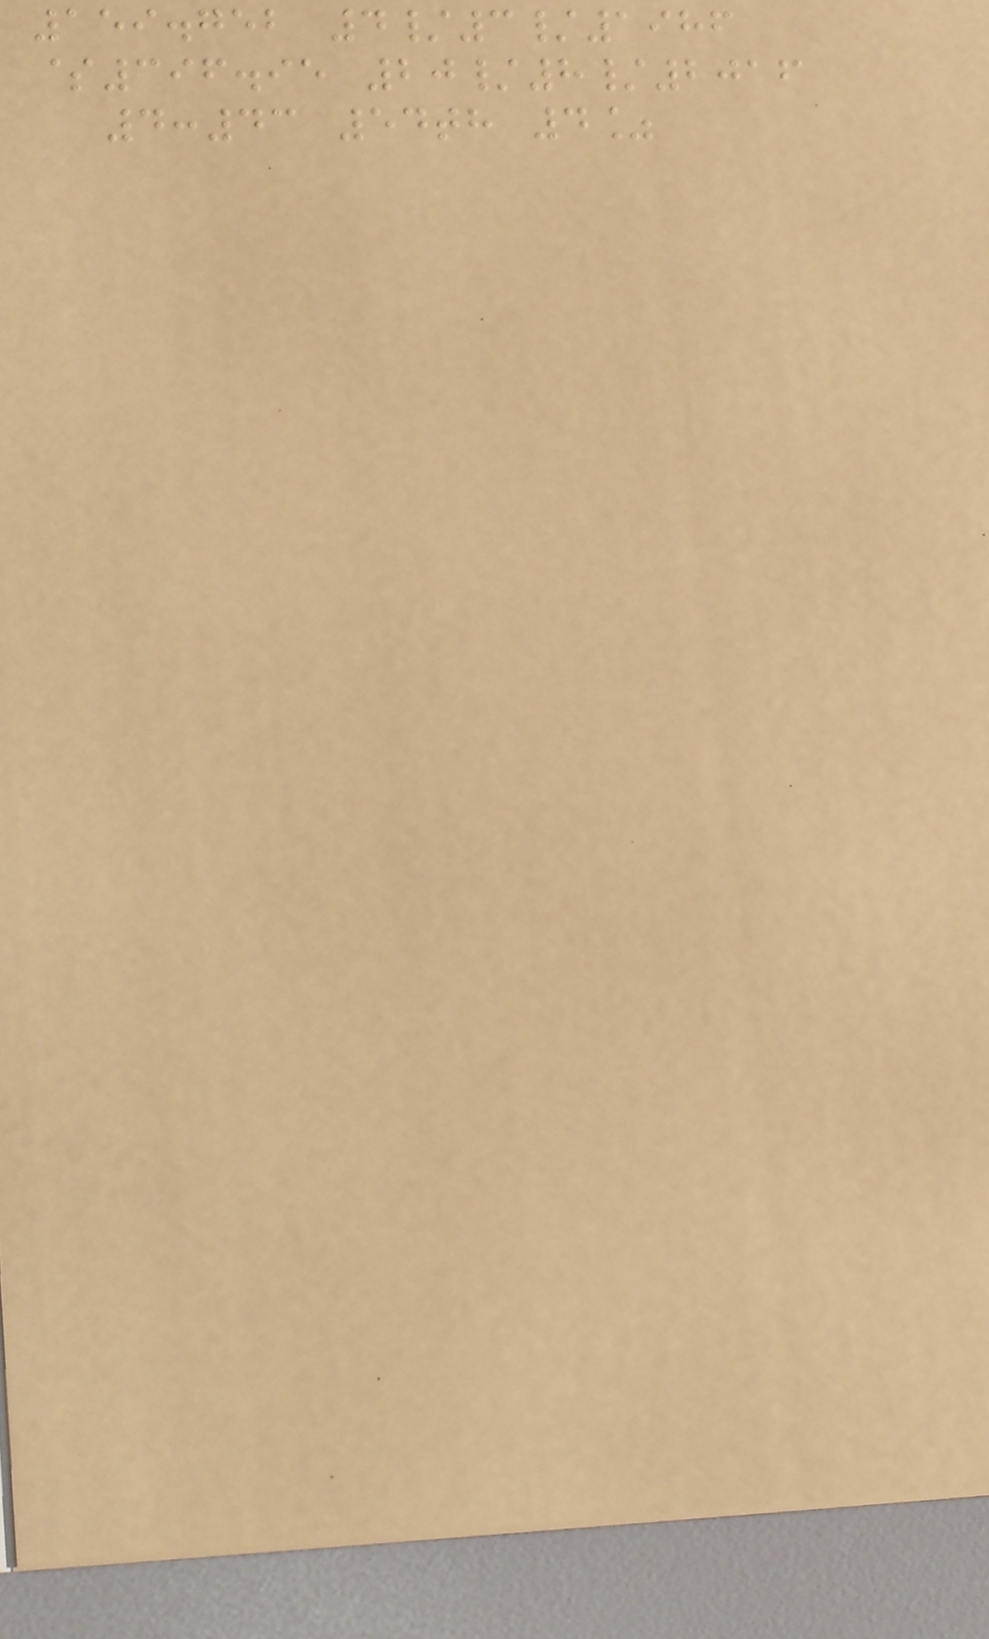159.752 4/3/1986
$396.95 20/8/2016
4:43 54th 4%
